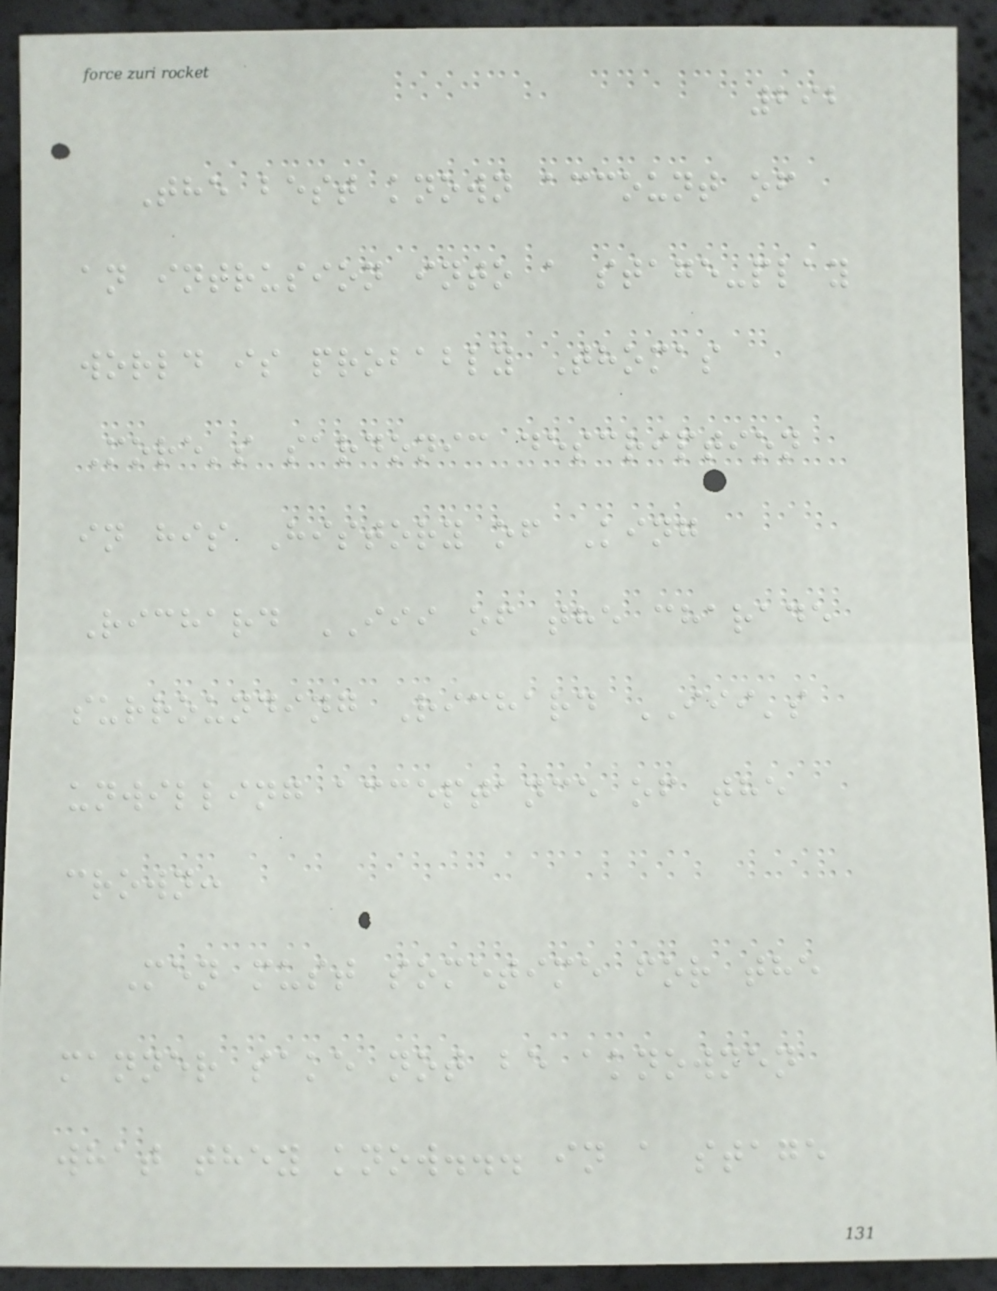292
The best known account of
an intrusion into a stage-play
world is probably Thomas
More's sardonic description
in his History of King
Richard III of the charade
surrounding Richard III's
unwilling acceptance of the
crown:
Men must sometime for the
manner sake not be aknownen
what they know... in a stage
